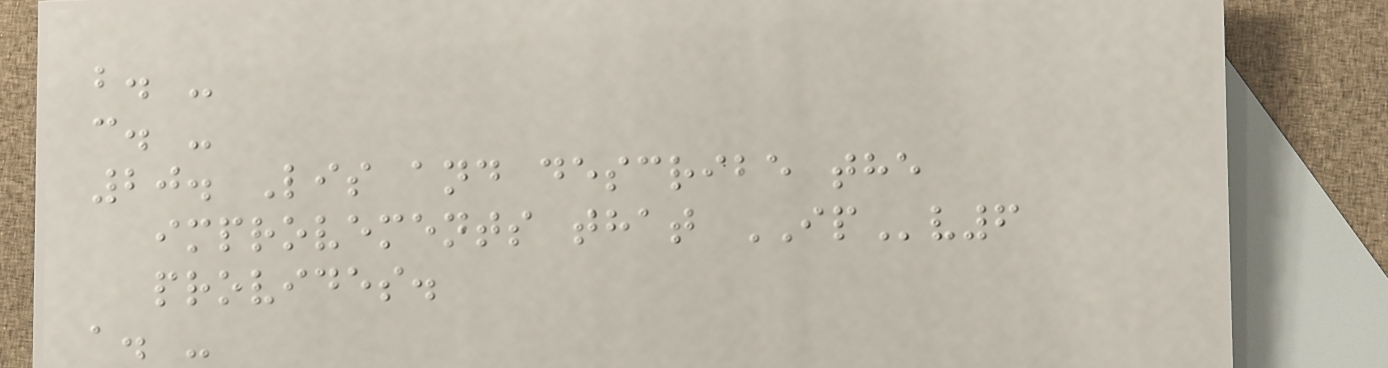b. -
c. -
20. Lis and describe the
improvements that IPv6
provides.
a. -
